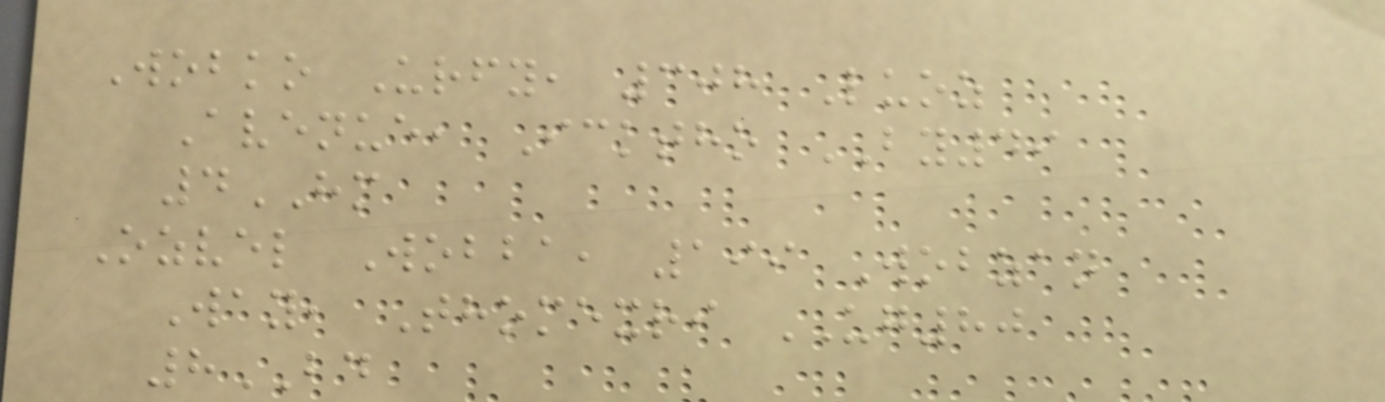Wobko Urfy, 308 Luoz
Avenue, Icktho BY49
4HM
Ozvel Wobba, 199 Wobzan
Way, Thomexri UG80
8BD
